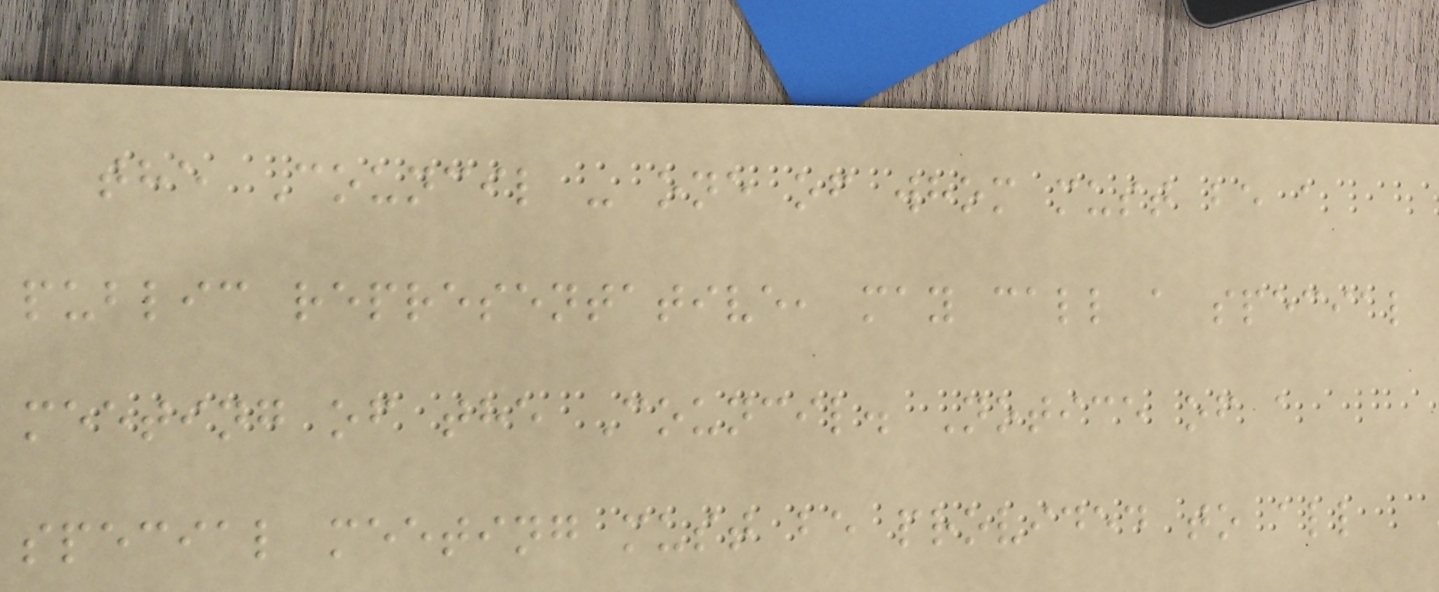the Council - one of whom must be a
public representative, may call a special
meeting of the Council. Notice of a
special meeting must be provided to all
